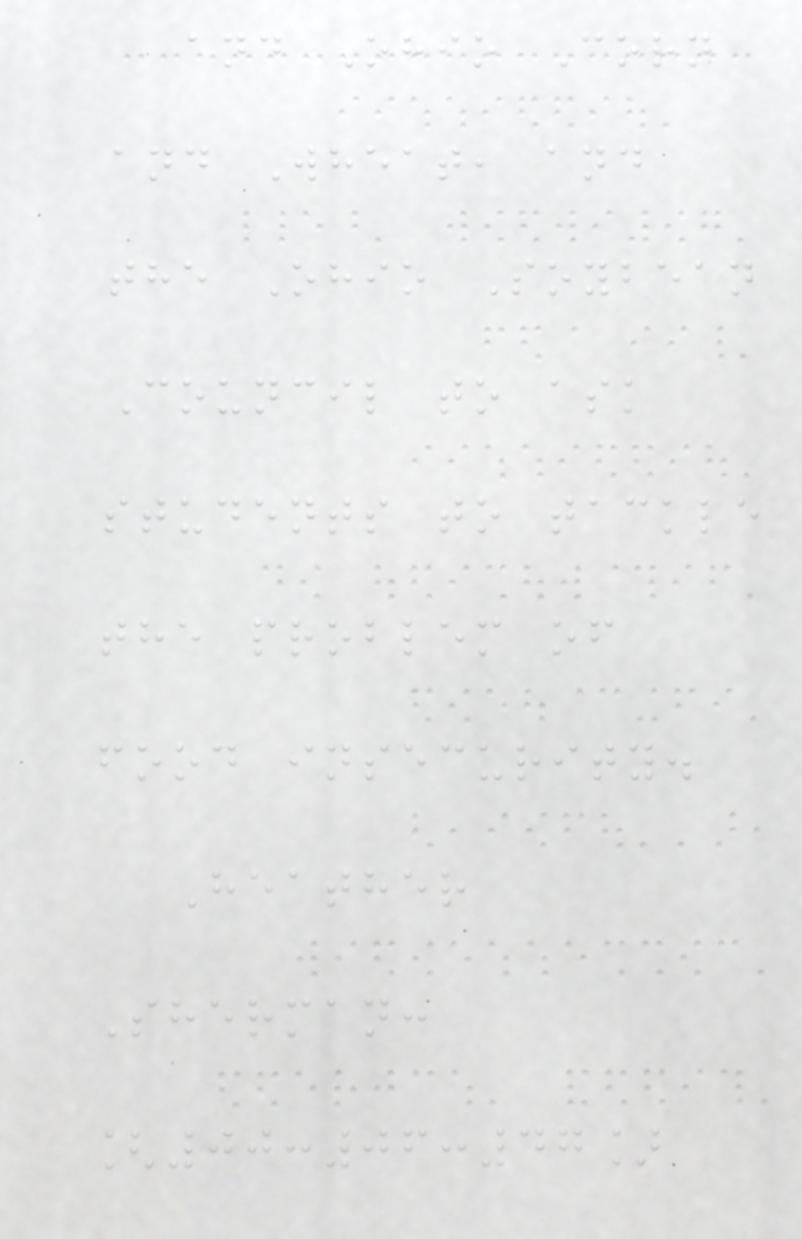and Ohio Corn
and Wheat, and
the Ohio Soybean
Council to ask
students to tackle
the problem of
food insecurity.
Heather
Sherman:
[00:06:47]
